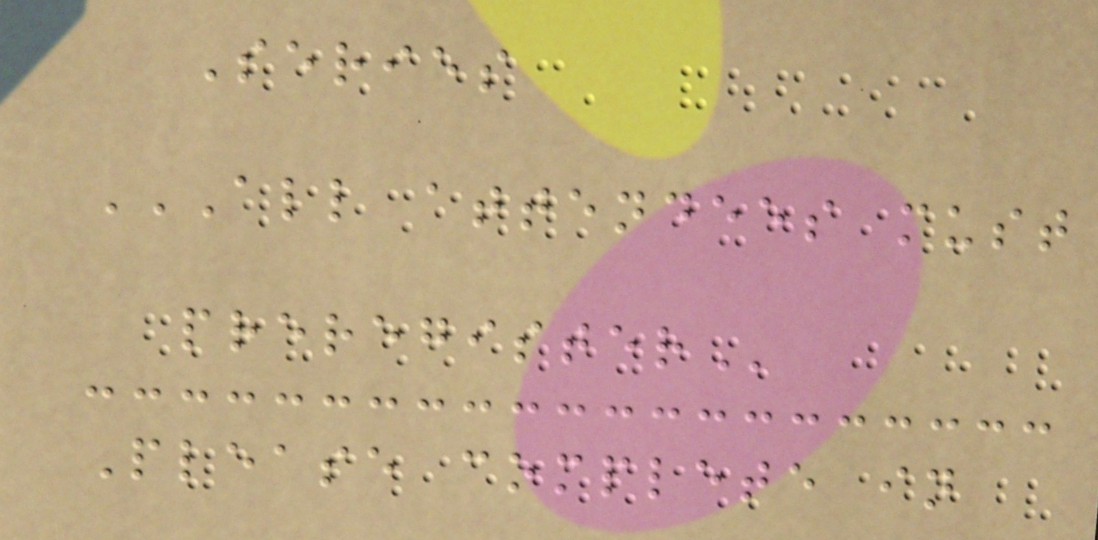Series
ALL ATTENDEES MUST
PREREGISTER
Please complete in
